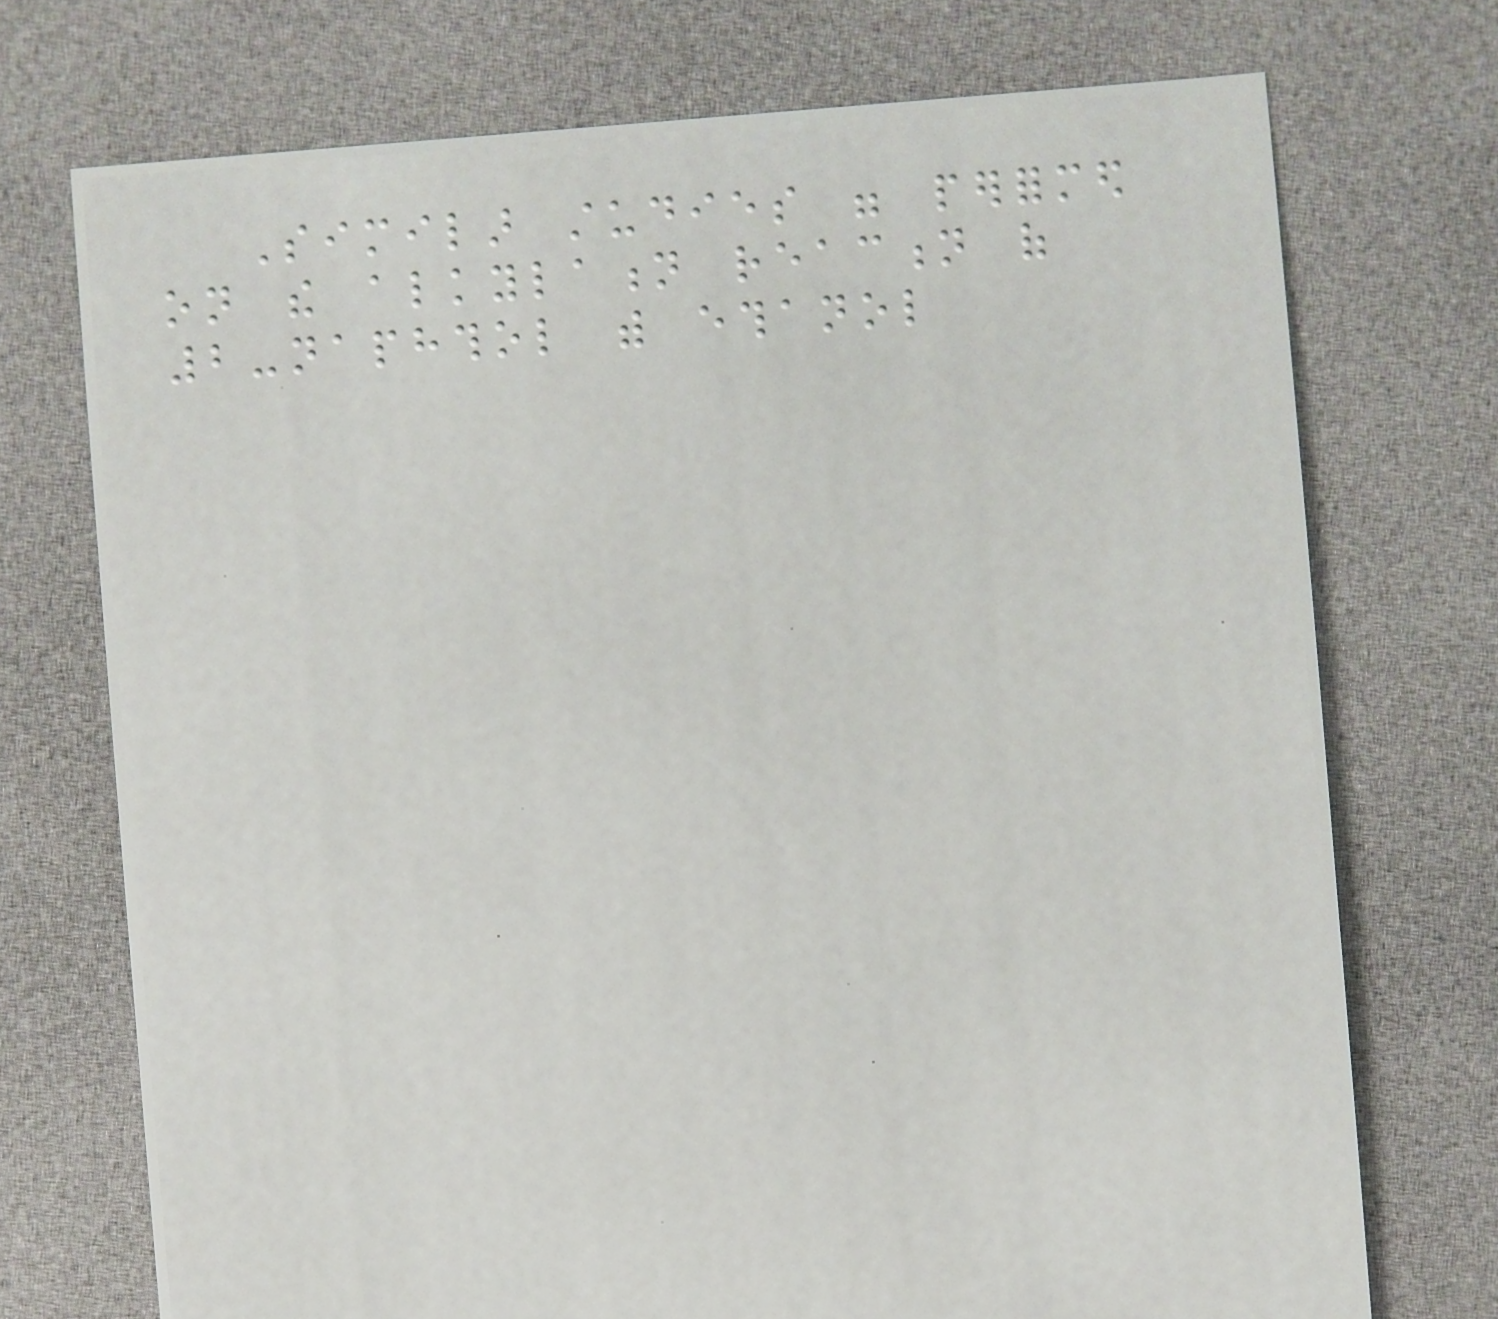Similar studies were performed
on the alkylation reaction of
2-naphthol with ethanol
